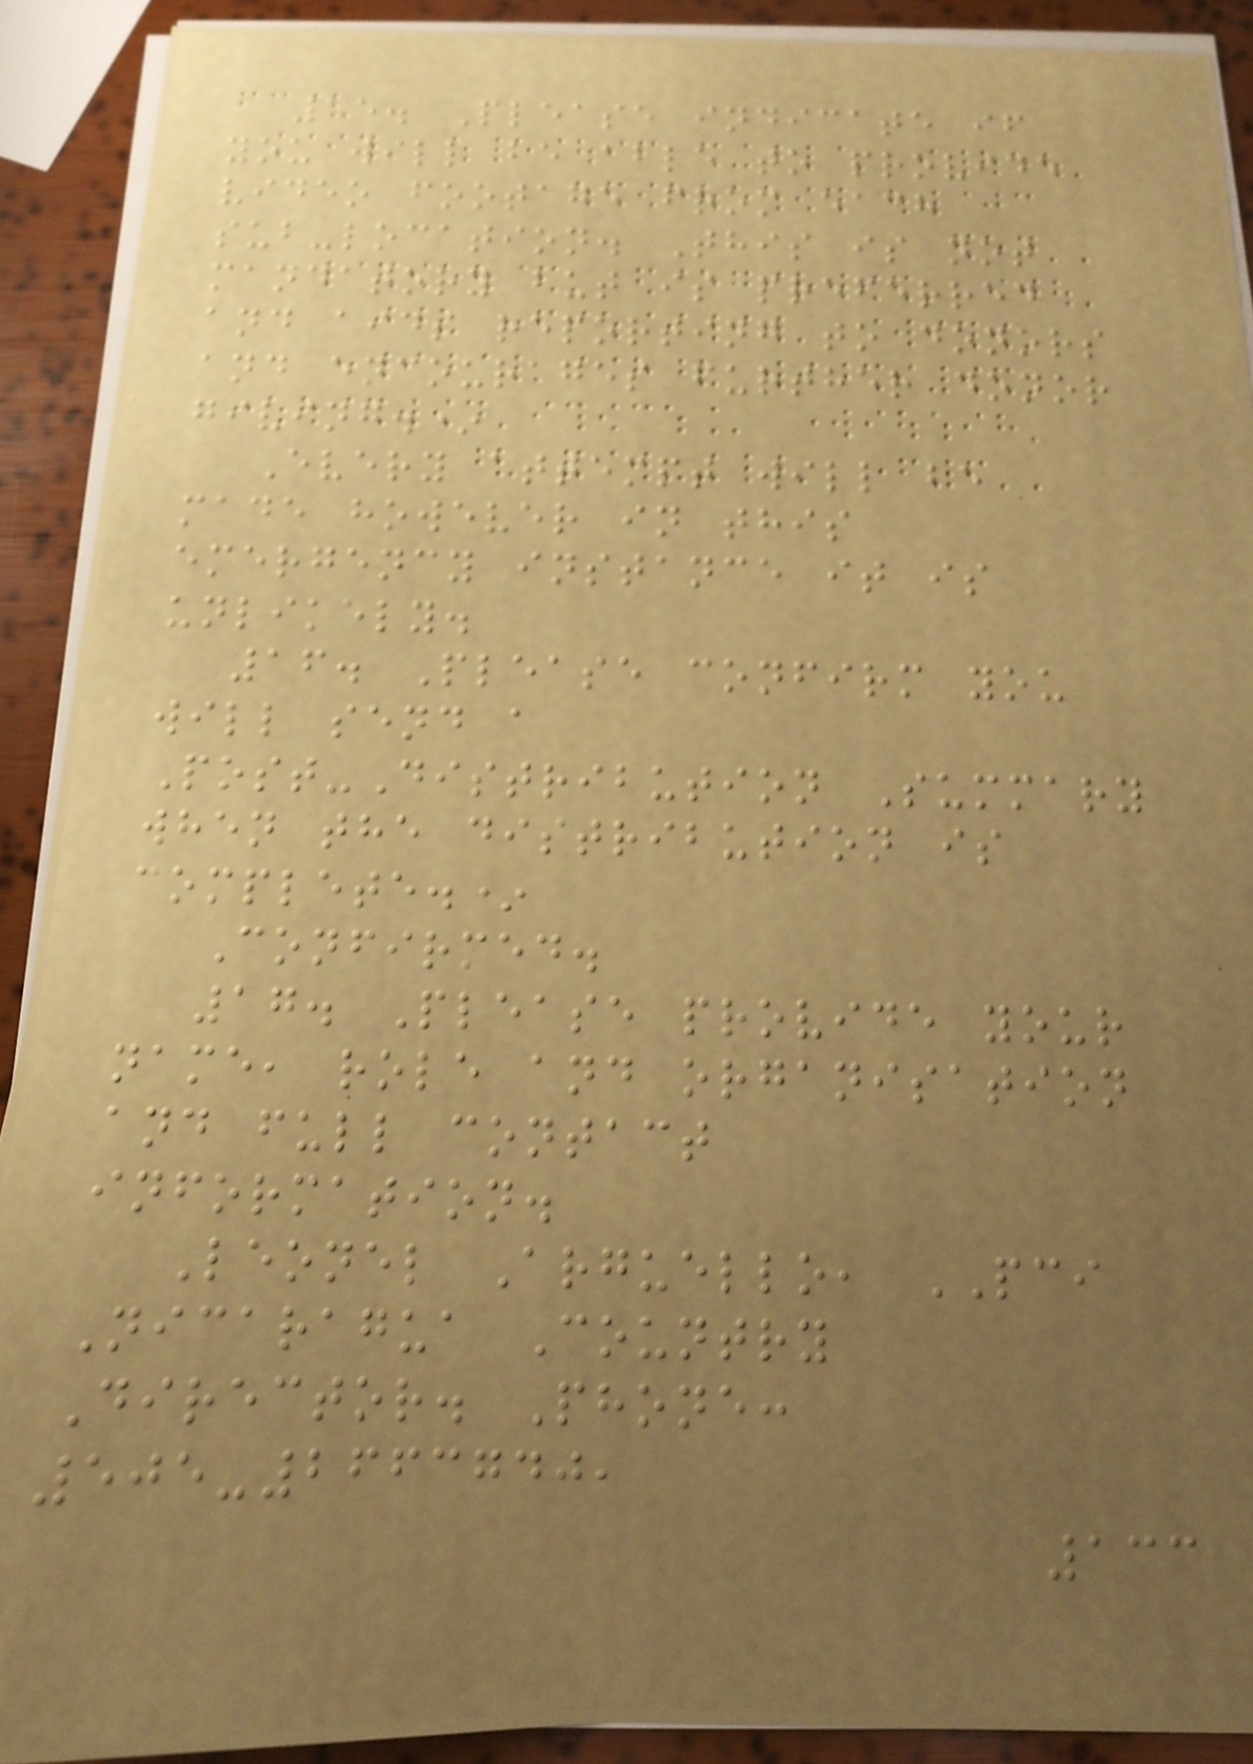15. Please indicate if
you will be able to provide
video footage from each
sub-location. This is not
mandatory but is preferred
and aids reporting to donors
and encourages further donor
giving.*
Every attempt will be
made however in this
emergency instance it is
unlikely.
16. Please confirm you
will send a
Post-Distribution Summary
when the distribution is
complete.*
Confirmed.
17. Please provide your
name, role and organisation
and full contact
information.
Leonel Arguello, PCI
Nicaragua Country
Director. Phone:
505-2663740,
133
